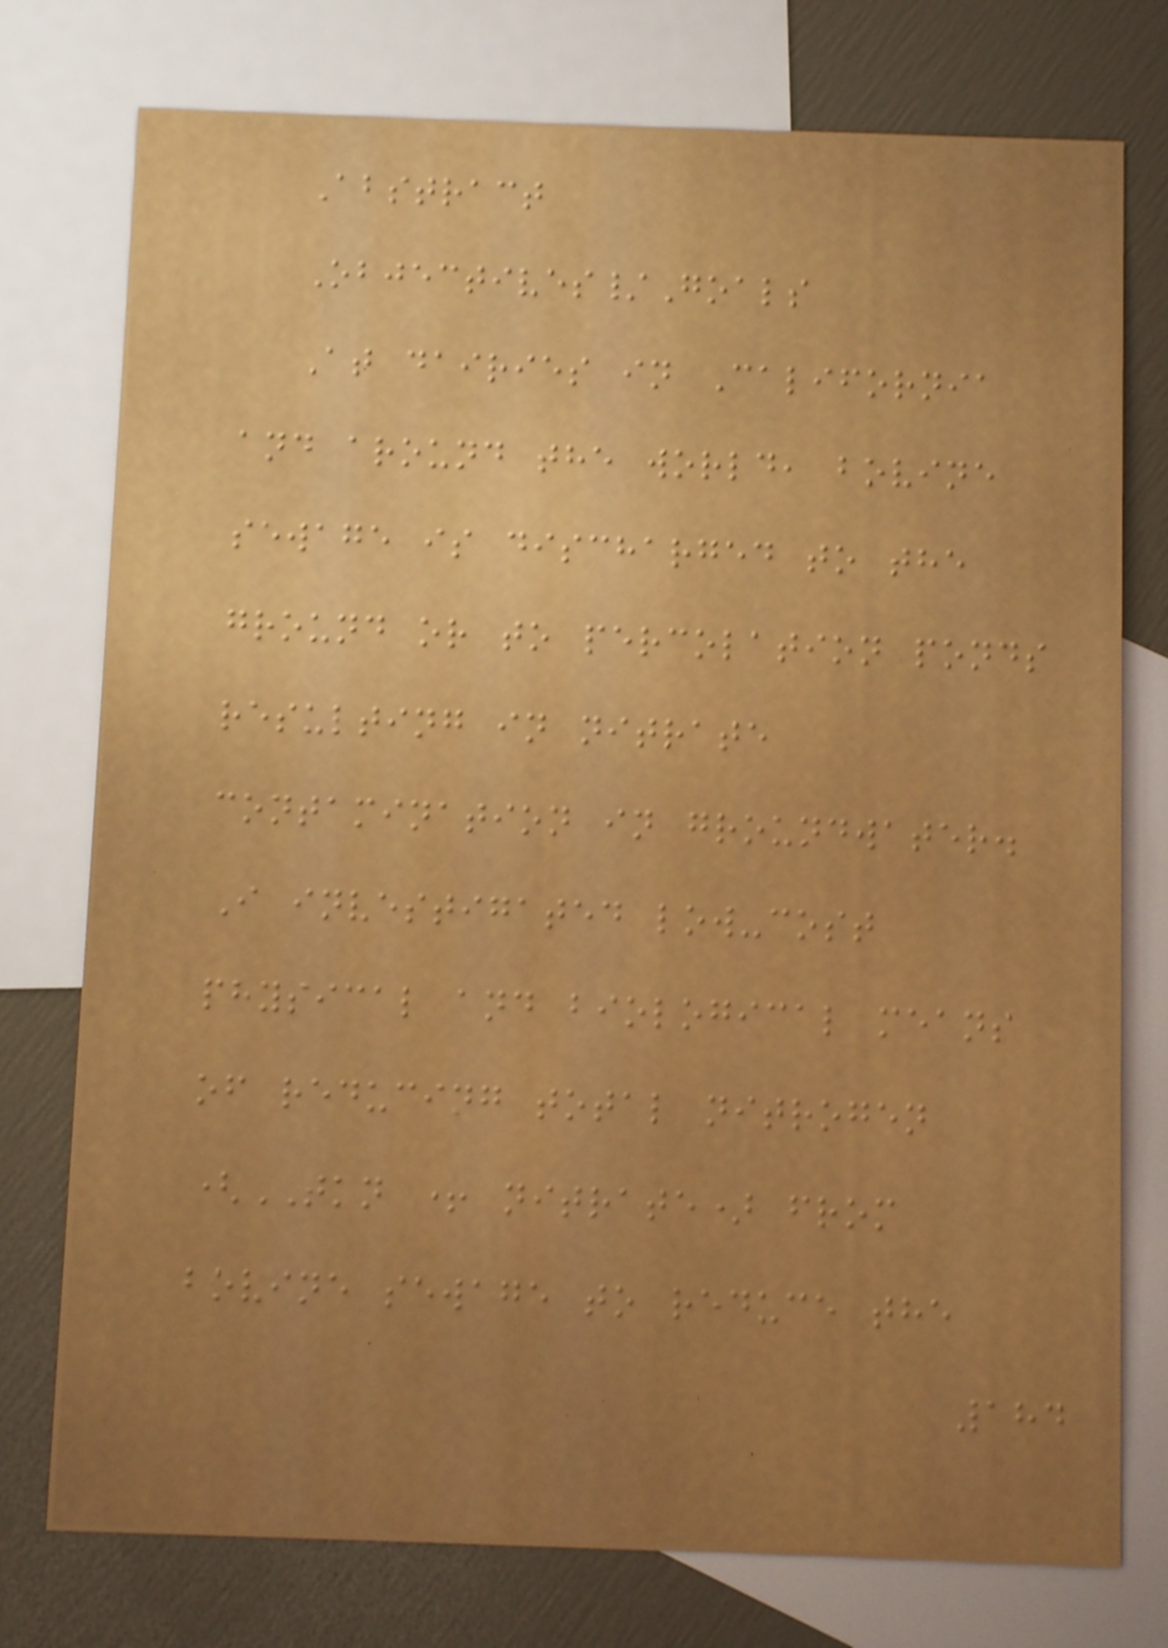Abstract
Objectives/Goals
At dairies in California
and around the world, bovine
sewage is discharged to the
ground or to percolation ponds
resulting in nitrate
contamination in groundwater.
I investigated low-cost
physical and biological means
of reducing total nitrogen
(TKN + nitrate) from
bovine sewage to reduce the
184
